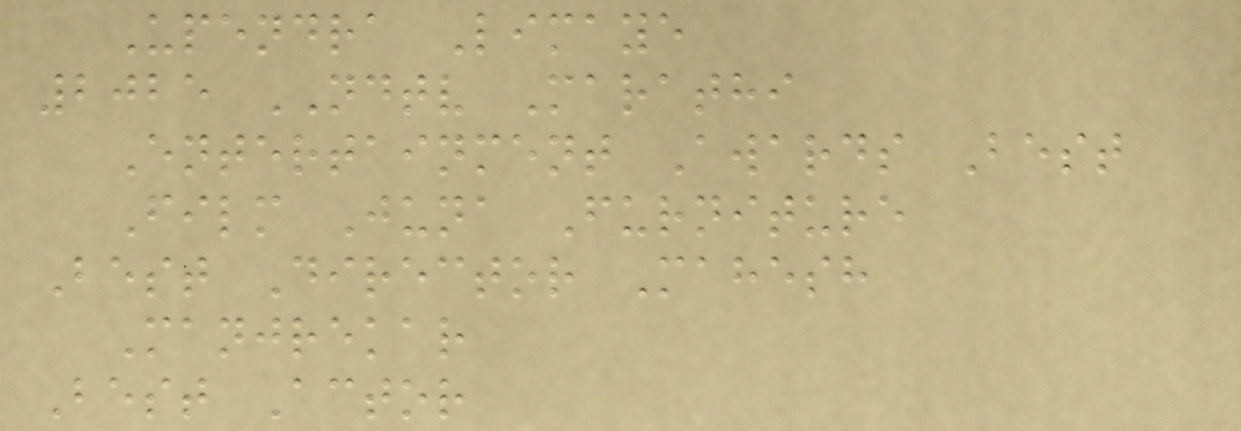Upendra Limaye
2025 NDTV Marathi
Entertainment Awards Best
Film Juna Furniture
Best Director Mahesh
Manjrekar
Best Actor
